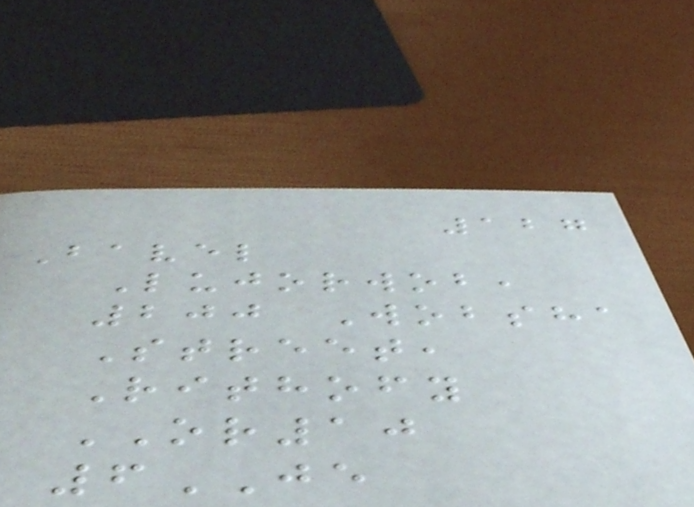127
Bavel
Lujorwob,
200 Wobsha
Street,
Rithofy
OR10
6JE
